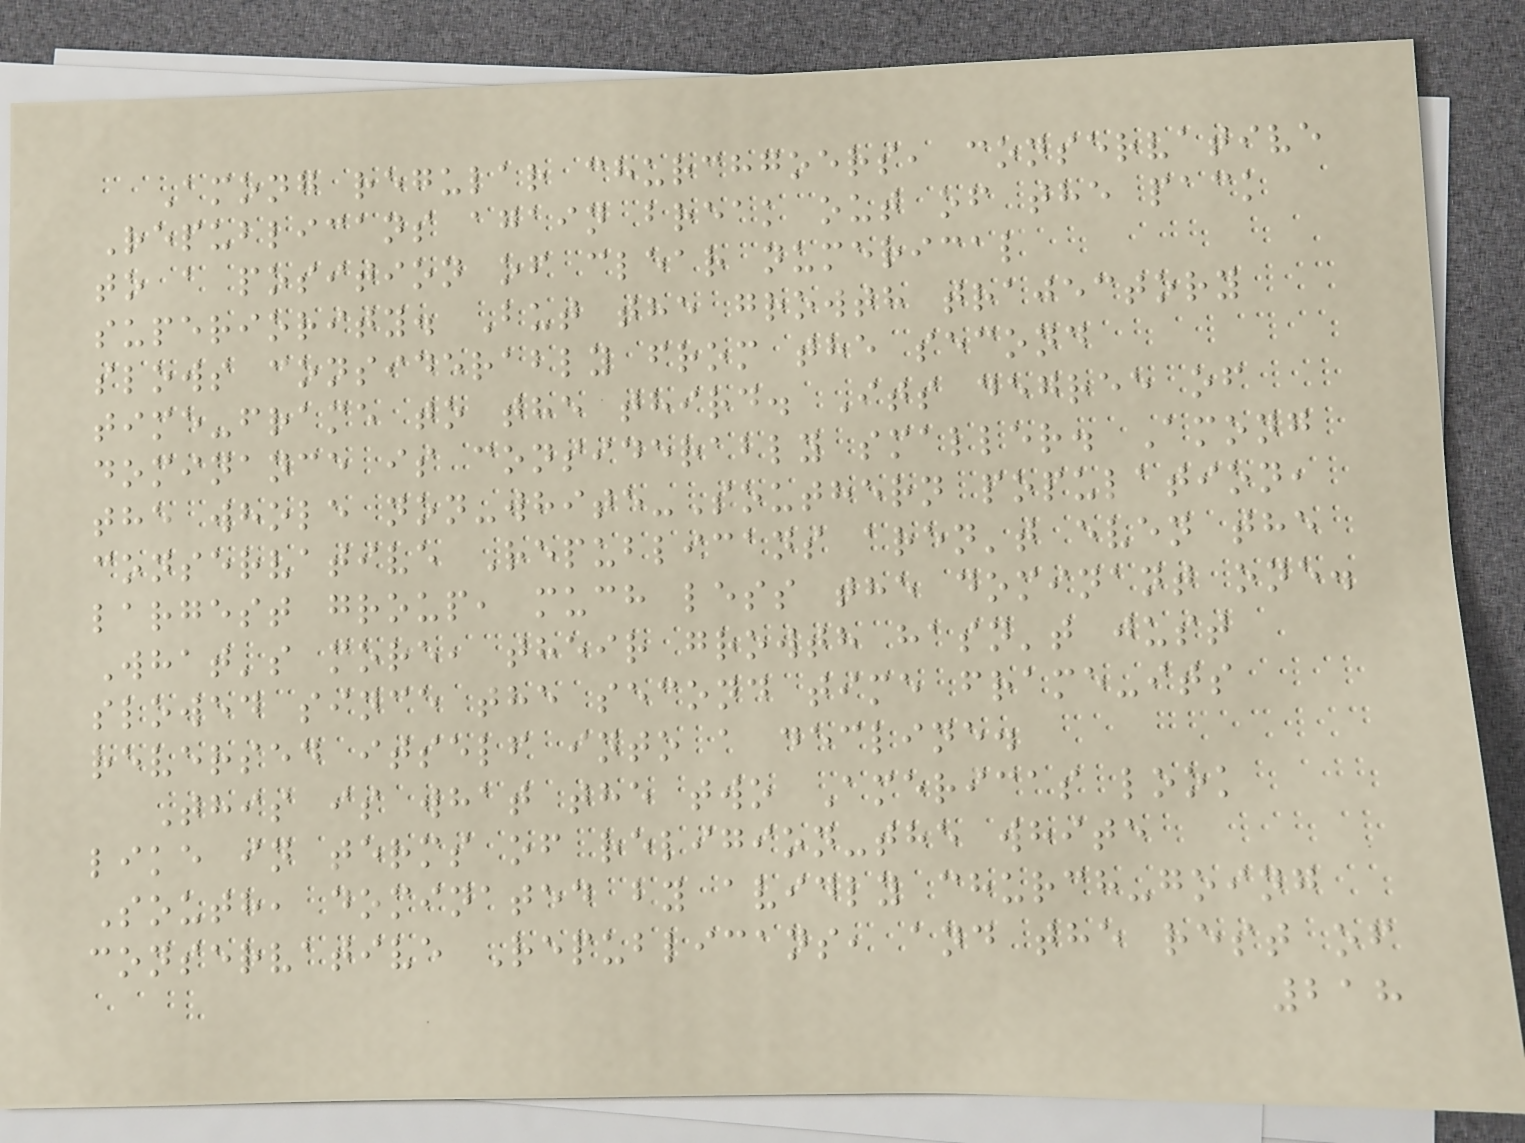Among regular churchgoers, conservative
Republicans again break out of the pack
to a position of clear numerical
superiority. But the growth trajectory
slows considerably from the second
time-frame to the third. Its degree of
dominance is considerably smaller. Among
the whole non-white-Southern population,
conservative Republicans aren't even the
largest group, much less the dominant one.
What's more, their growth hasn't just
slowed since the second time frame-its
reversed itself into a decline.
This is what the two Americas look
like in terms of religion-the white
South, dominated by avidly church-going
conservative Republicans, and the rest of
218
